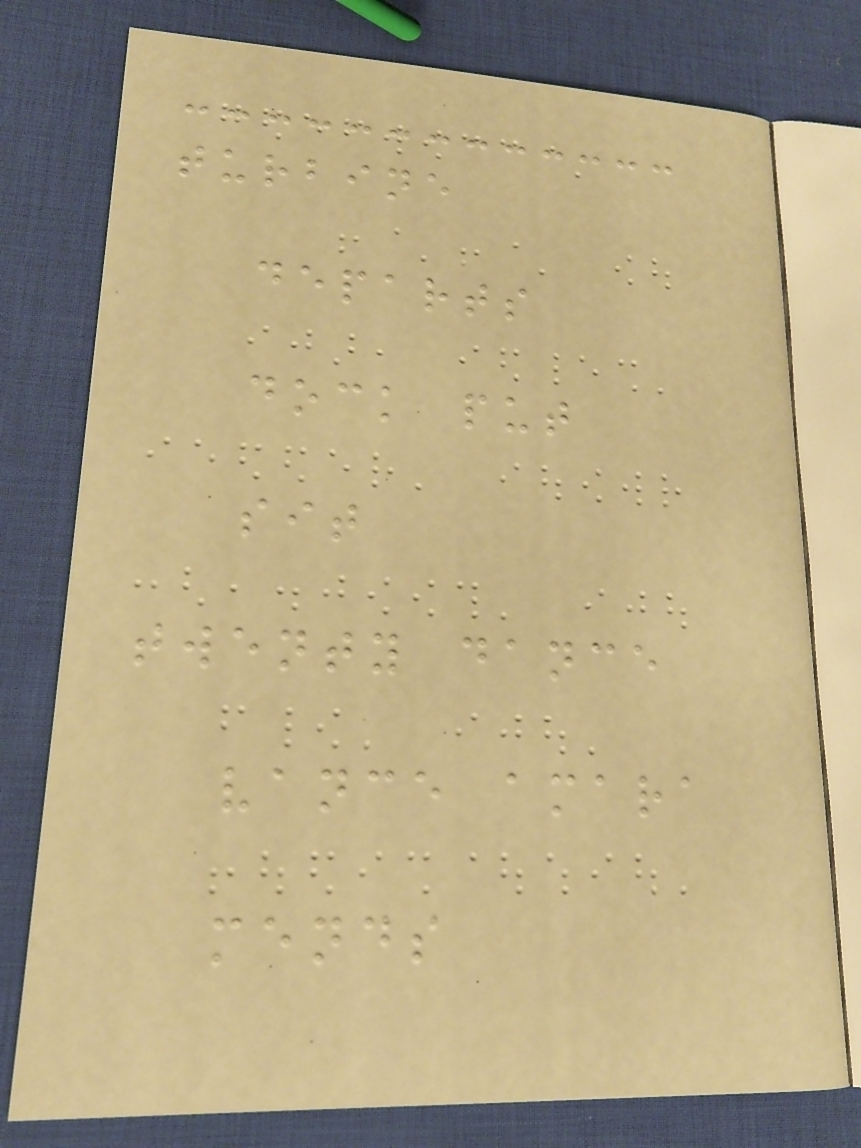turbine
departs
dock put
sit
twenty dance
vance amara
mends
